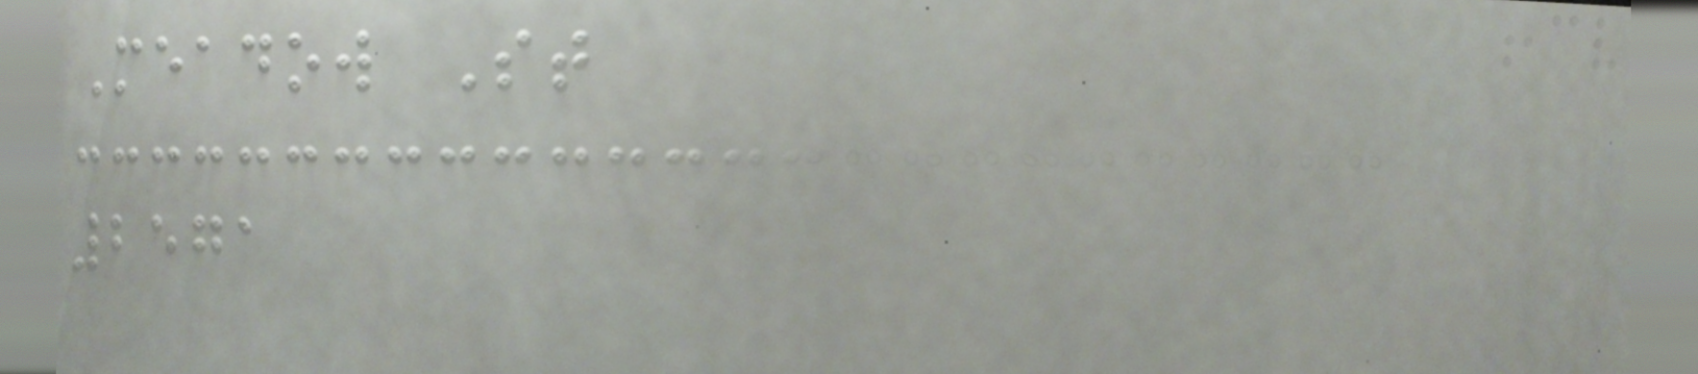Meadow St
2571
